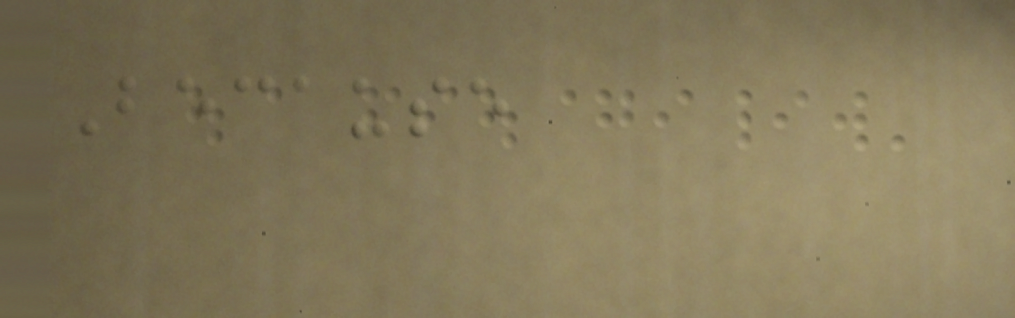Because
